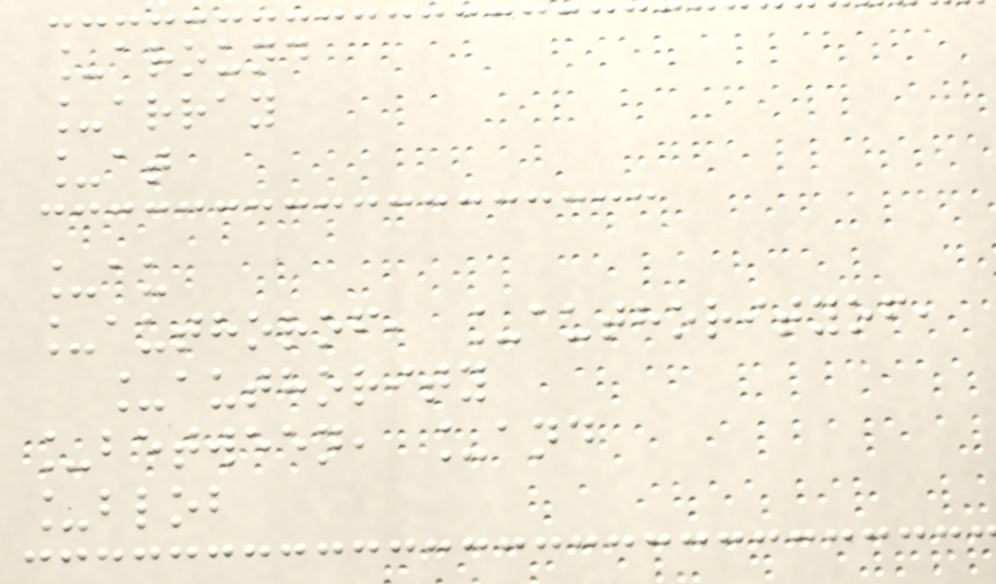_around
_array
_at
_au
_authorof, _authorityof,
_authority
_between, _and
_blob
